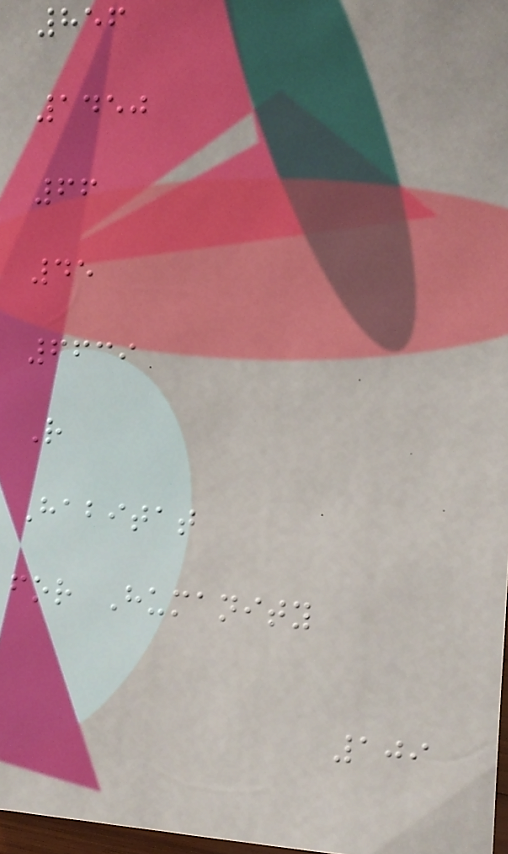856
1450
66
45
6639
R
Habitat
for Humanity
109
